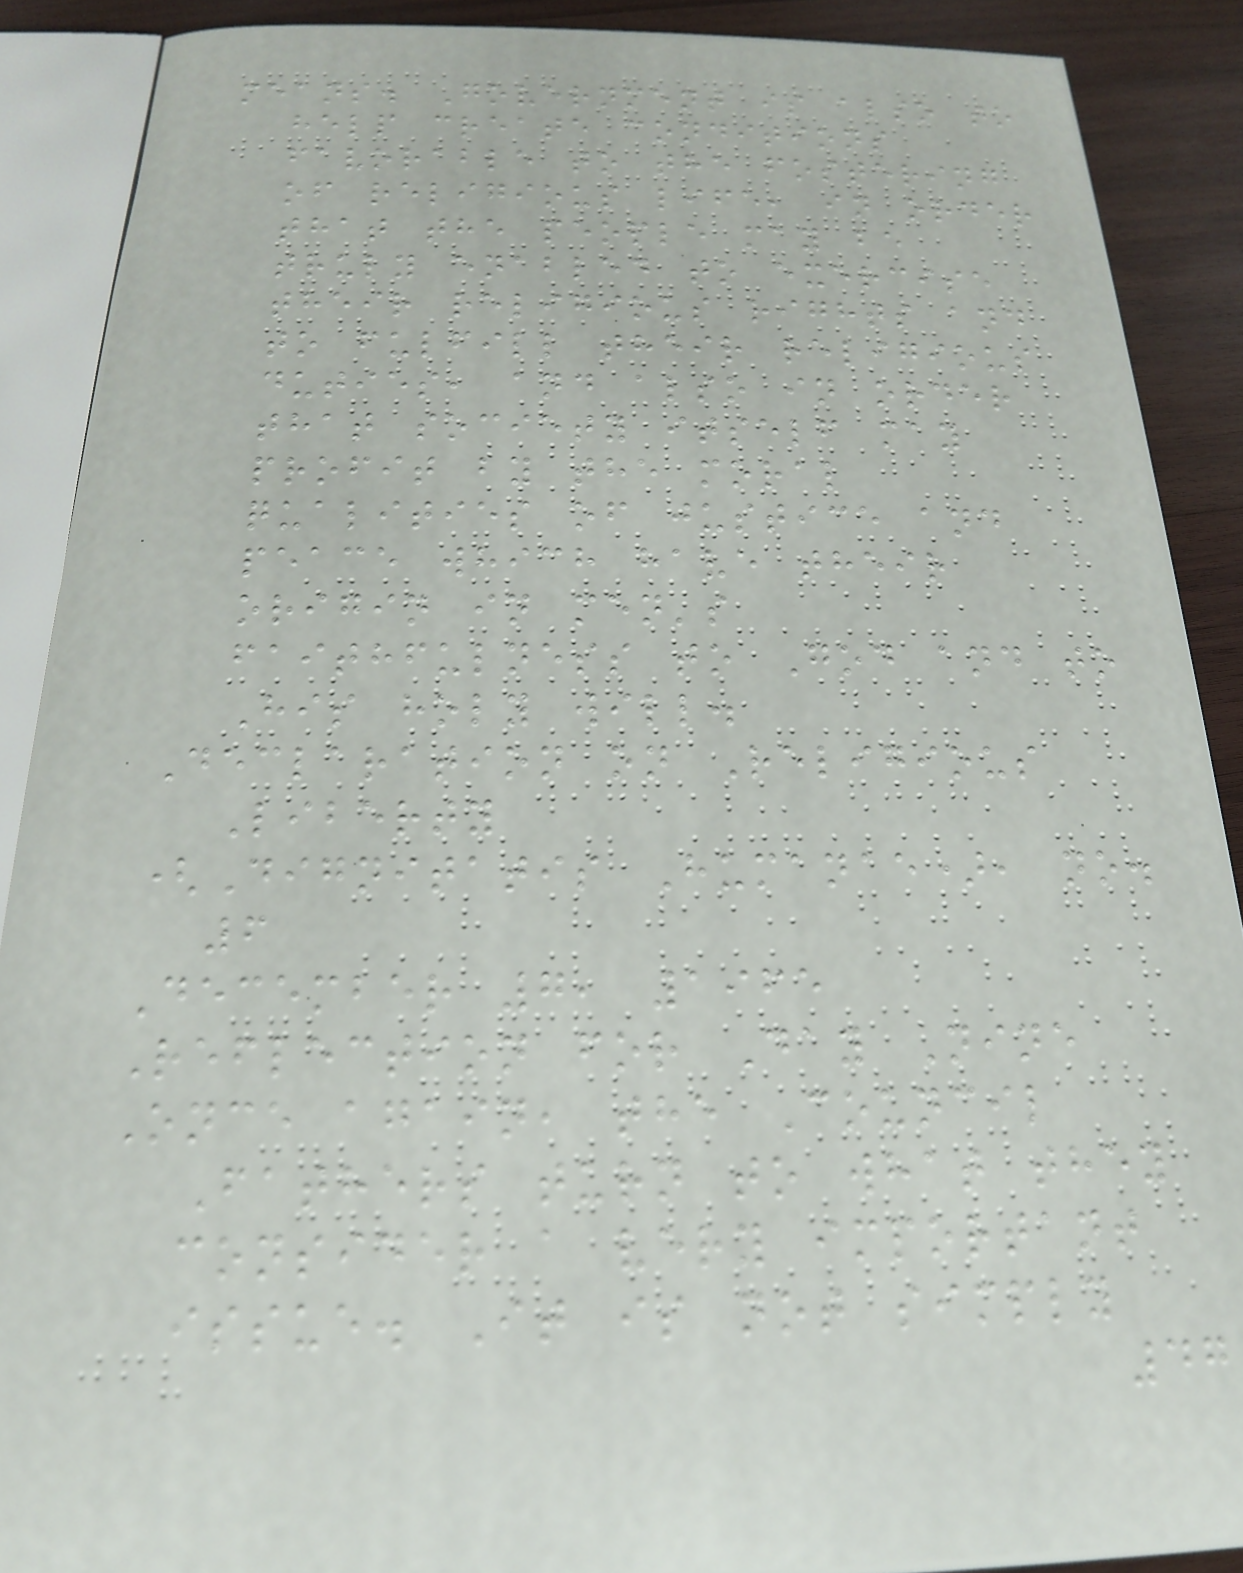means. Government is also to
help create conditions
favorable to the fostering
of religious life, in order
that the people may be
truly enabled to exercise
their religious rights and
to fulfill their religious
duties, and also in order
that society itself may
profit by the moral
qualities of justice and
peace which have their
origin in men's
faithfulness to God and to
His holy will.
Declaration on Religious
Liberty
(Dignitatis Humanae), no.
6
December 7, 1965
Reflection for Day Nine
Once again, the Council
Fathers turn to what they
consider a very important
issue. It is not simply
47
